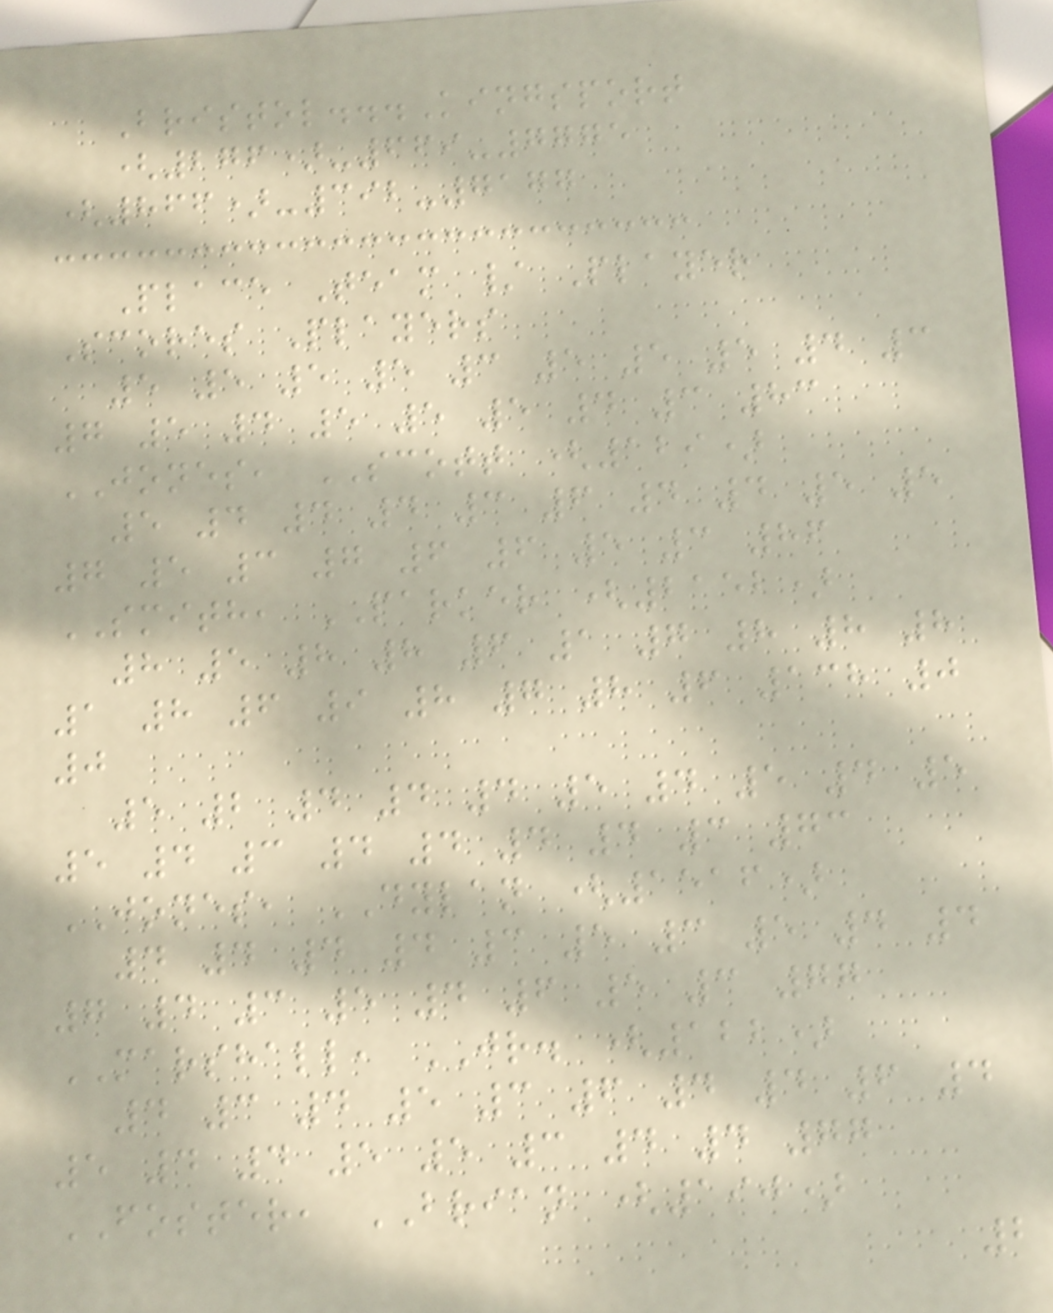Bristol...Kingsport
(276)-669-7775
(866)-392-7177
Place Team / Player
Scores Players
5 5 5 5 3 5 5 5 4 3
7 5 4 5 5 5 4 3 83
JONES, SCOTT (129)
5 4 4 4 3 6 4 4 5 5
7 5 3 7 6 6 5 3 86
SMITH, PARKER (2152)
8 5 8 8 6 1 7 8 8 8
1 8 6 9 8 7 8 6 138 0
0
5 2 4 4 4 5 4 5 4 5
5 4 3 4 4 4 4 3 73
JONES, DYLAN (1516)
4 4 4 4 3 5 3 5 4 4
7 4 3 5 4 6 5 3 77
MARSHALL, JR. (122)
4 3 4 5 3 6 4 4 6 4
5 4 4 5 5 3 4 4 77
FOSTER, BRIAN (190)
2
